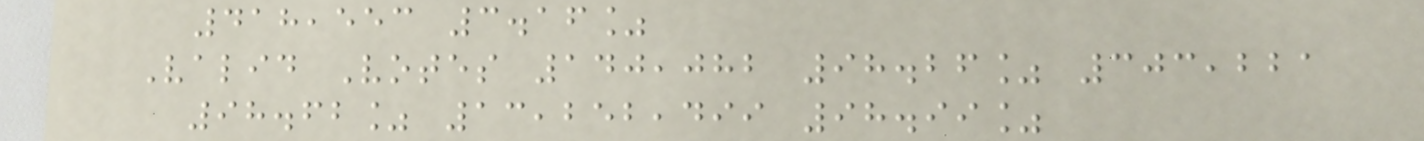418,553 3.16%
Valid Votes 140,082 98.26% 303,221
98.62% 13,252,499 98.99%
